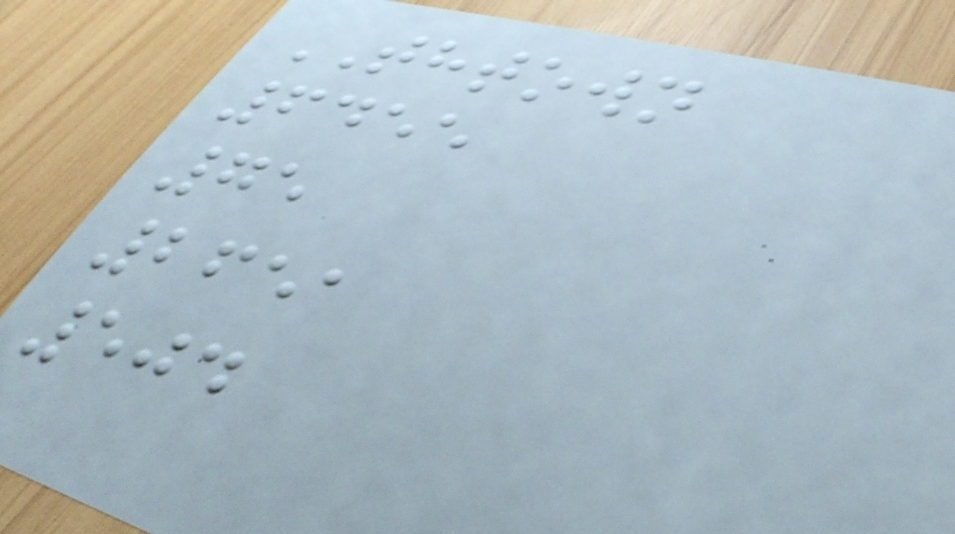THTOWN
6455
75
2651
504
